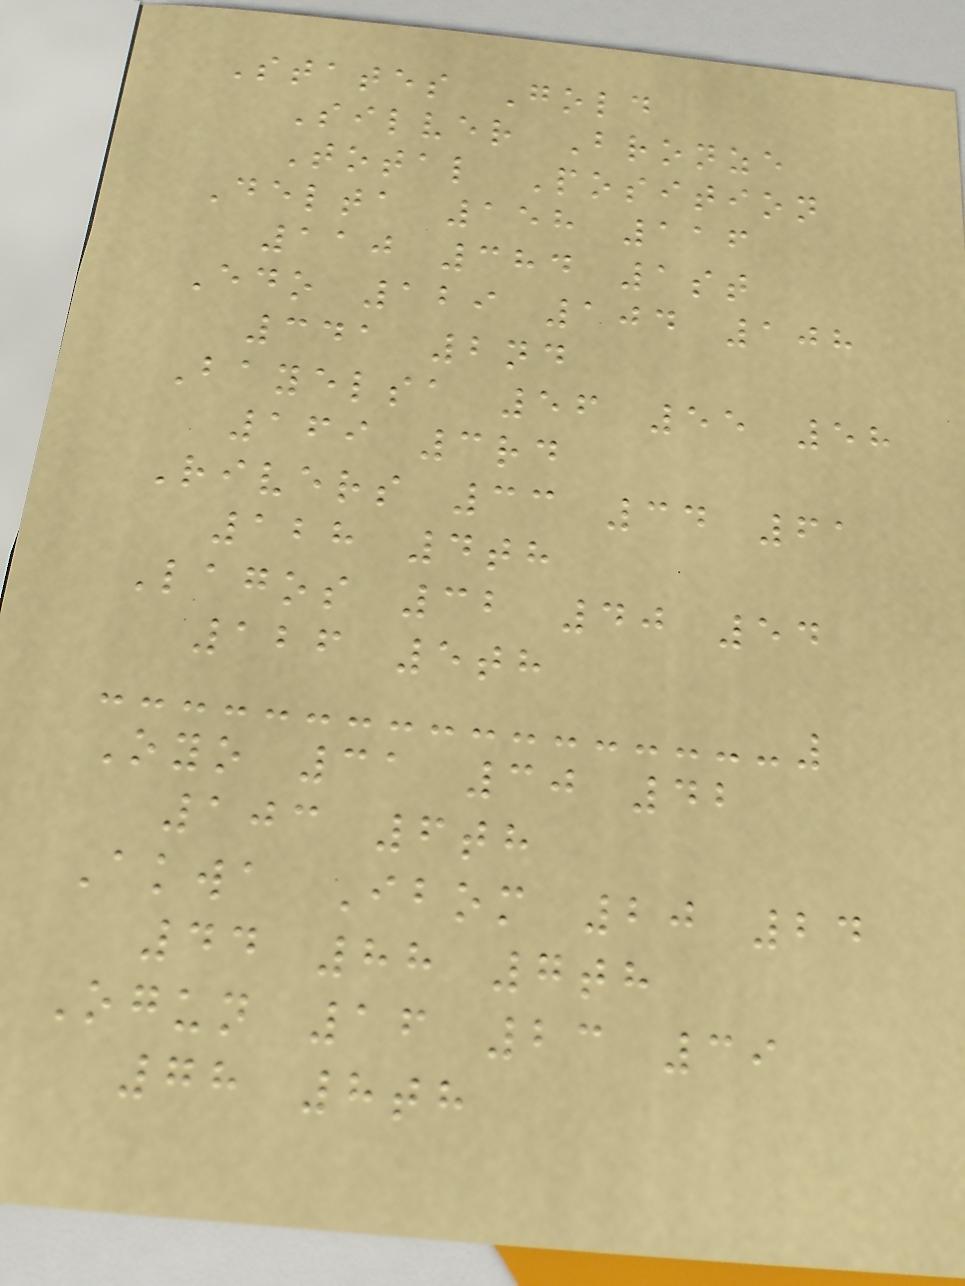States Gold
Silver Bronze
Total Position
Delta 158 116
110 384 1st
Edo 129 104 108
341 2nd
Bayelsa 56 55 58
169 3rd
Rivers 33 34 61
128 4th
Lagos 32 40 54
126 5th
Oyo 31 30 42
103 6th
Akwa Ibom 20 24
44 88 7th
Ogun 16 23 39
78 8th
